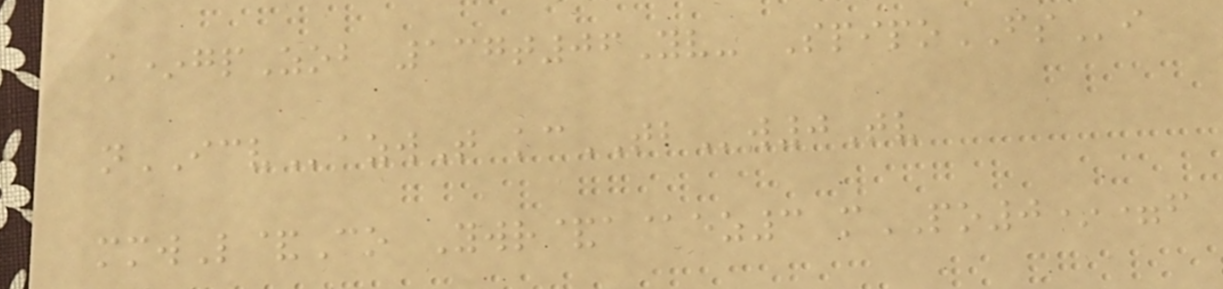k*gpZob 137t06Yv- SpipoFSi
nICVazwT kcTBw0Tv
mmwL&Co Ywr&a@ez3 mPO0*=f
